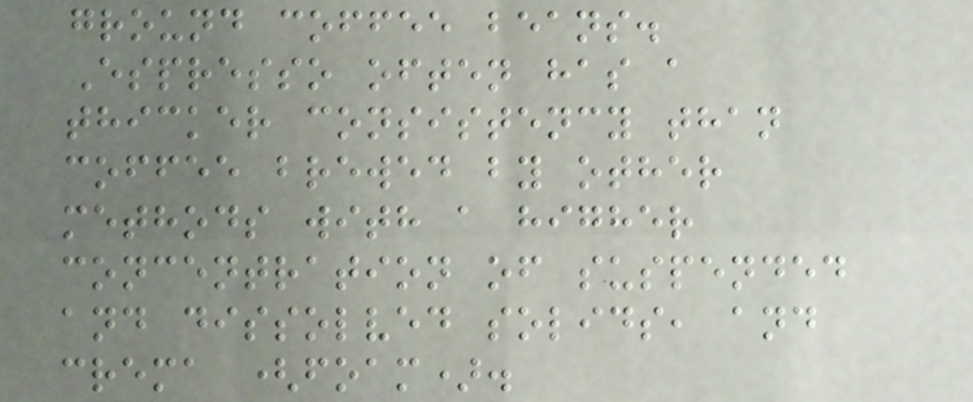ground coffee beans.
Espresso often has a
thicker consistency than
coffee brewed by other
methods with a higher
concentration of suspended
and dissolved solids, and
crema (foam).
